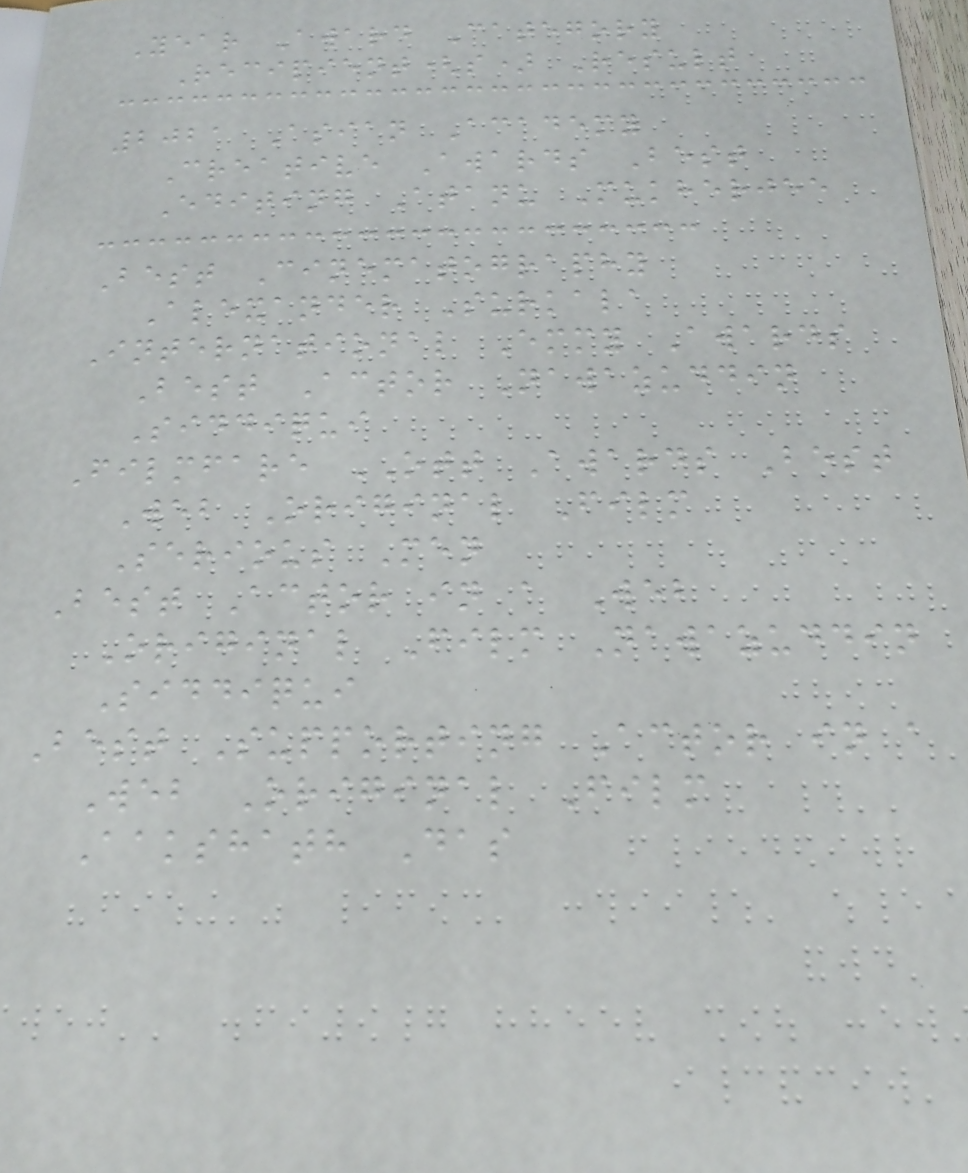Year Award Category
Recipient(s) Result
2021 Asian Academy
Creative Awards Best
Editing Atanu Mukherjee
Best Cinematography
Alexander Surkala
International Emmy Awards
Best Actor Nawazuddin
Siddiqui
Filmfare OTT Awards Best
Web Original Film
Serious Men
Best Actor in a Web
Original Film Nawazuddin
Siddiqui
Best Supporting Actor in a
Web Original Film
Aakshath Das
